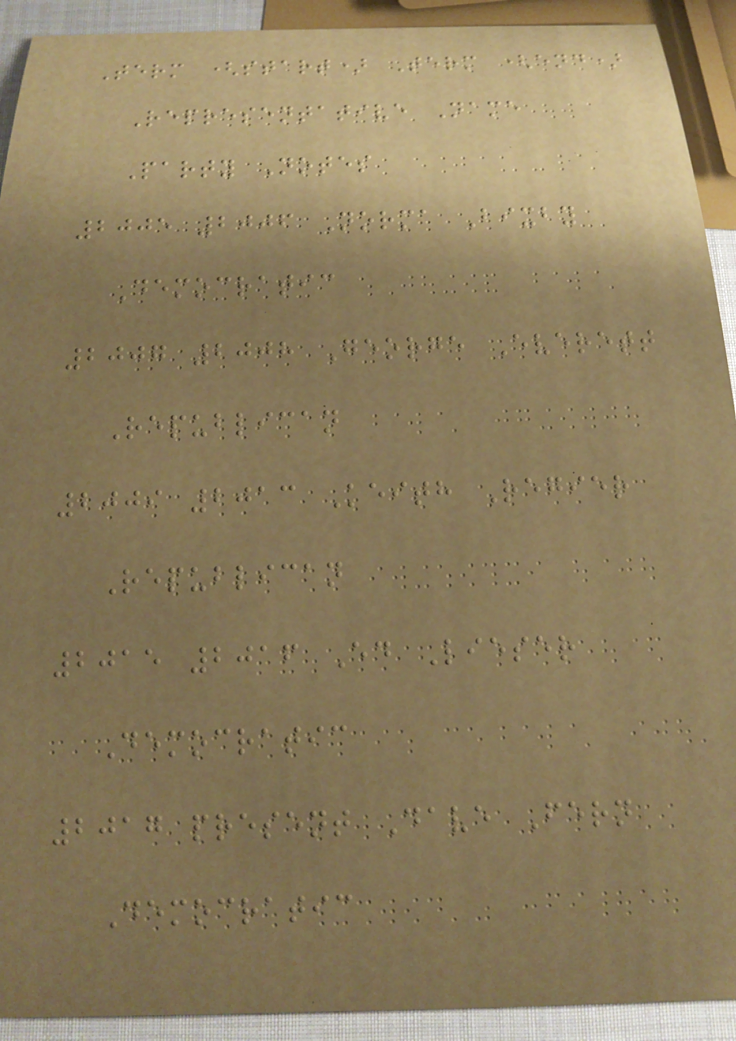Term (start) Term (end)
Representative Name
Party Notes
2005 2006 Norma Bixby
Democratic
2007 2008 George Everett
Republican
2009 2013 Keith Regier
Republican
2015 2016 Ed Lieser
Democratic
2017 present Dave Fern
Democratic
